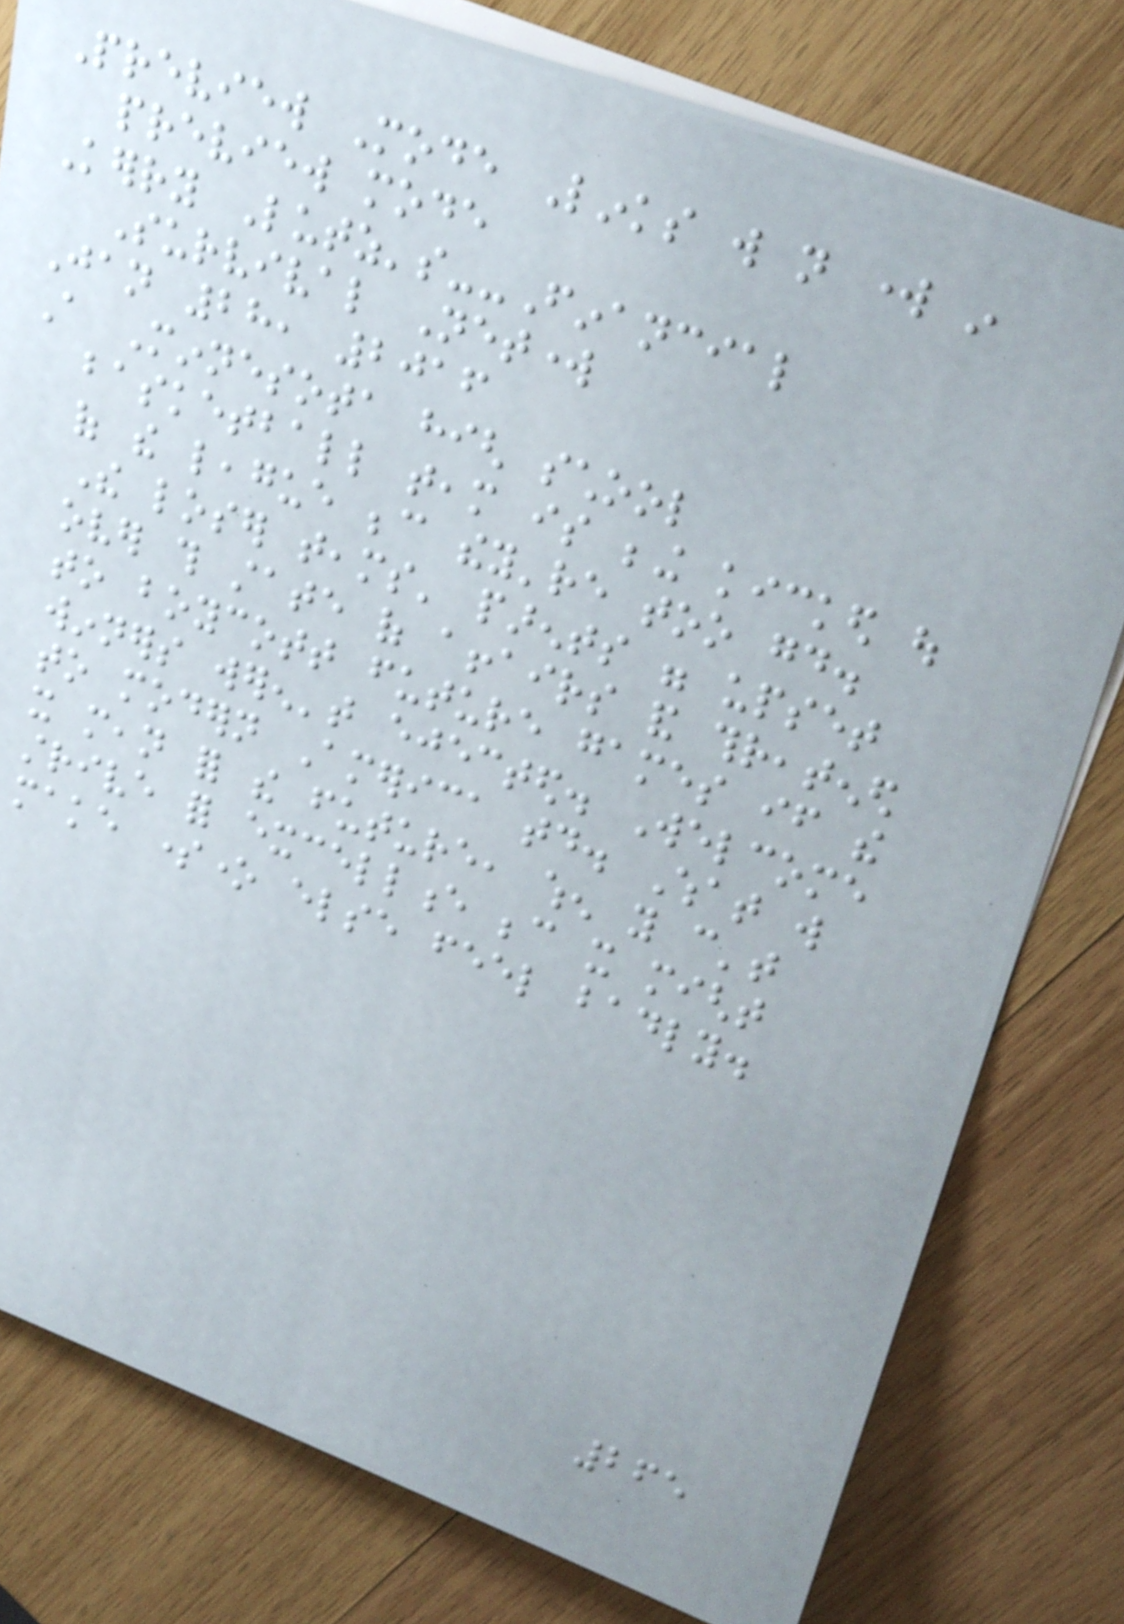Preview Mode Links will not work in
preview mode
Kerry Lutz's--Financial
Survival Network
Jan 28, 2016
A Minnesota high school
basketball team is being kicked out
of the league because they're too good.
The loser teams' parents were upset
over this state of affairs and threatened
to boycott future games if the
winners weren't ejected. Welcome
to modern America today. What will
it mean for the future, when you can't
strive for excellence because it might
make someone else feel badly.
265
